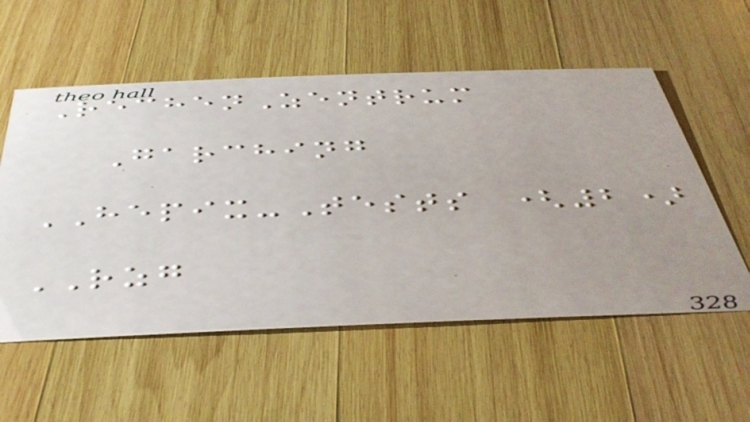RechenZentrum
Garching
HEPIX-Tests (2)
RZG
